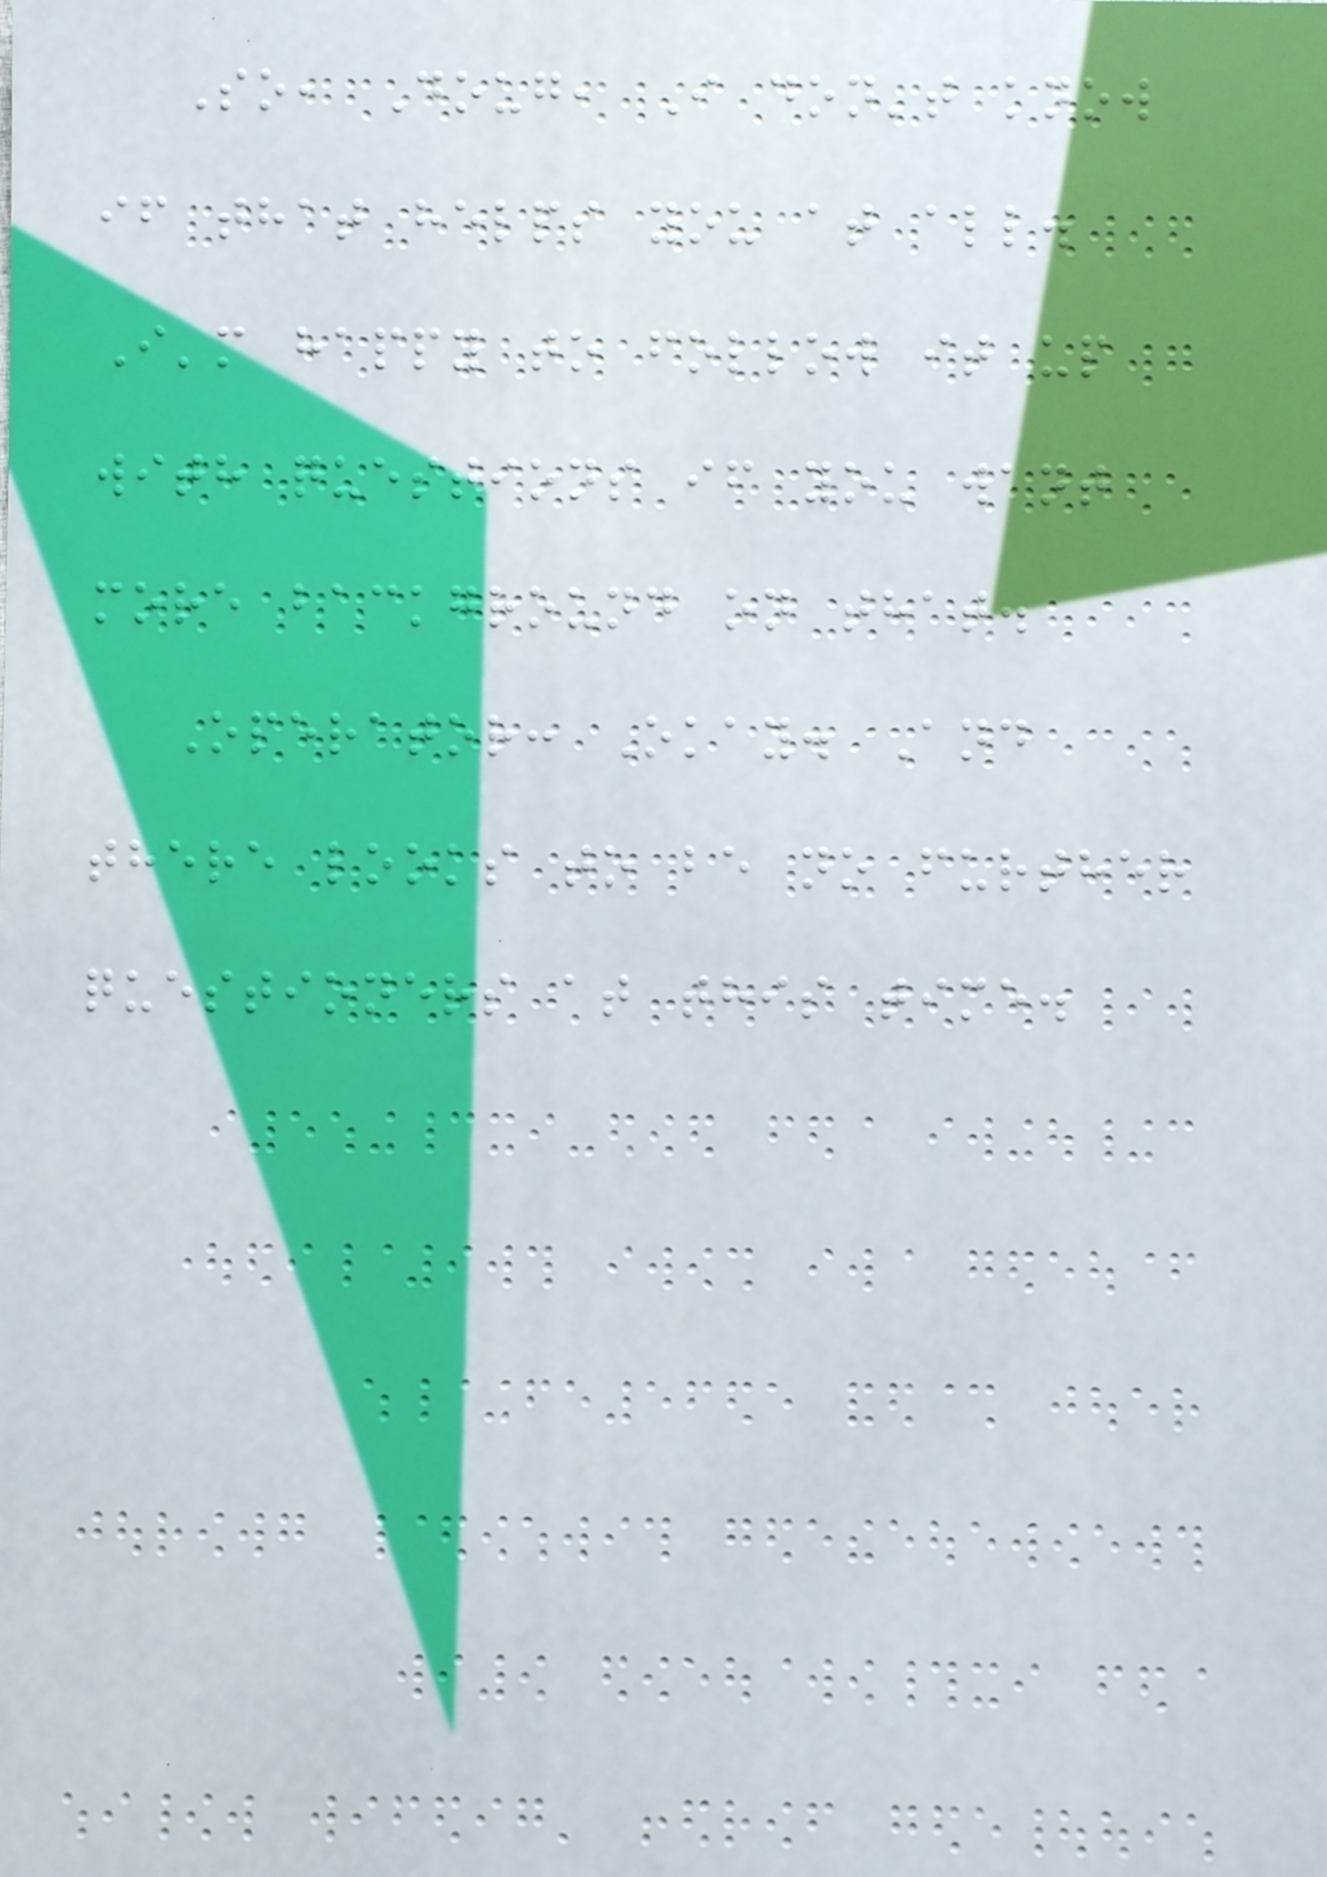So, Doug, I don't know
if that helps you at all.
I'm happy to follow it up
with questions if you want
more background on that.
Operator: Okay. And
there looks to be no further
questioners at this time.
